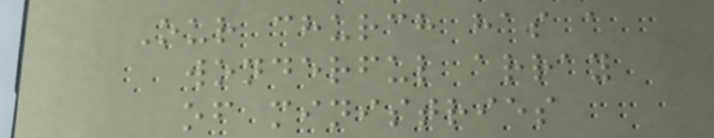Our church has a
wonderful array
of ministries
